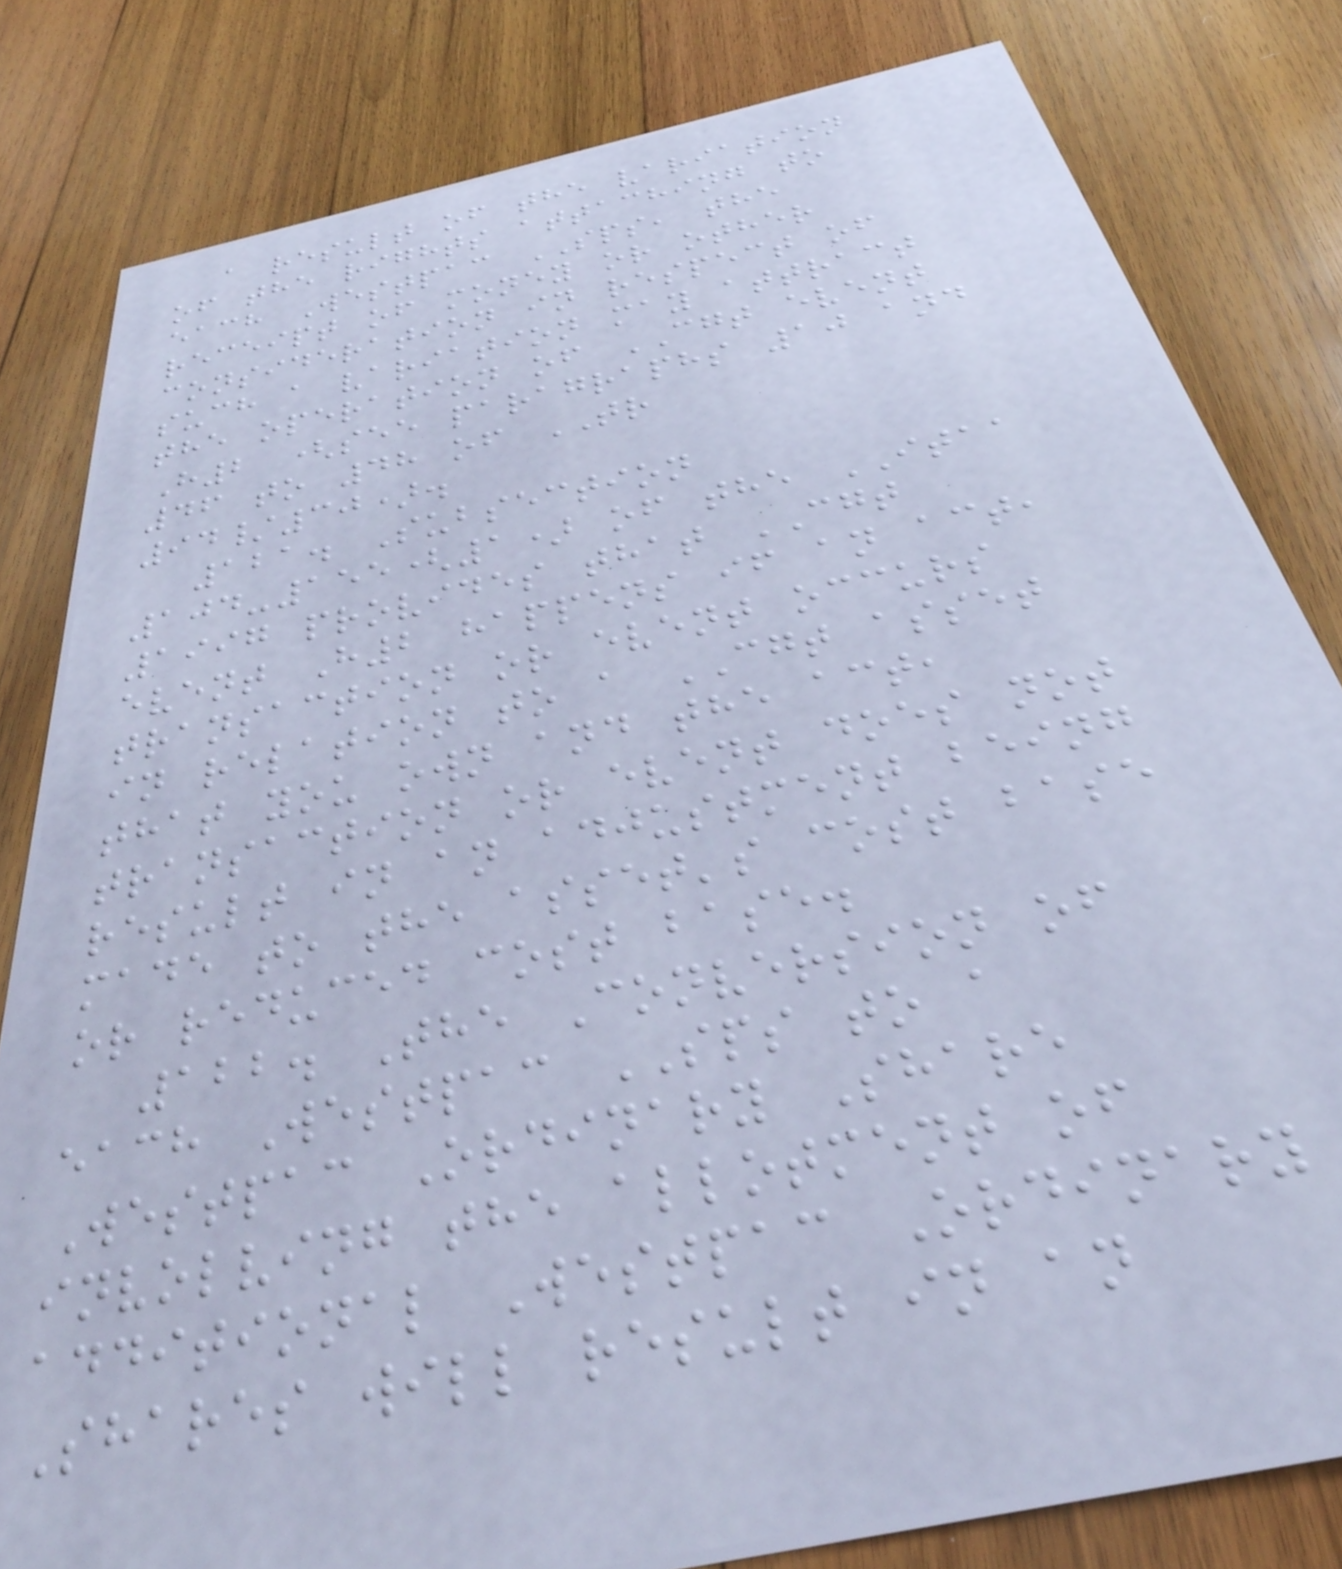a result of the variation
of the rights attaching to
each Westpac SPS, the
receipt of money or other
consideration in respect of
such a variation may attract
the operation of CGT event
H2 (see paragraphs 10 and
46 to 48 of TR
94/30).
121. Subsection
104-155(1) of the ITAA
1997 provides that CGT
event H2 happens if an act,
transaction or event occurs
in relation to a CGT asset
that you own and the act,
transaction or event does not
result in an adjustment being
made to the asset's cost base
or reduced cost base.
122. The Conversion of
each Westpac SPS to a
Westpac Ordinary Share
involving the allotment of
additional Westpac Ordinary
Shares will result in an
